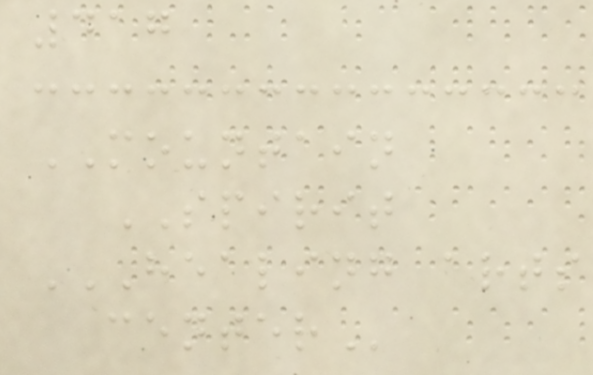417
MOUNTAIN
SPIRIT
HEALING ARTS
CENTER
